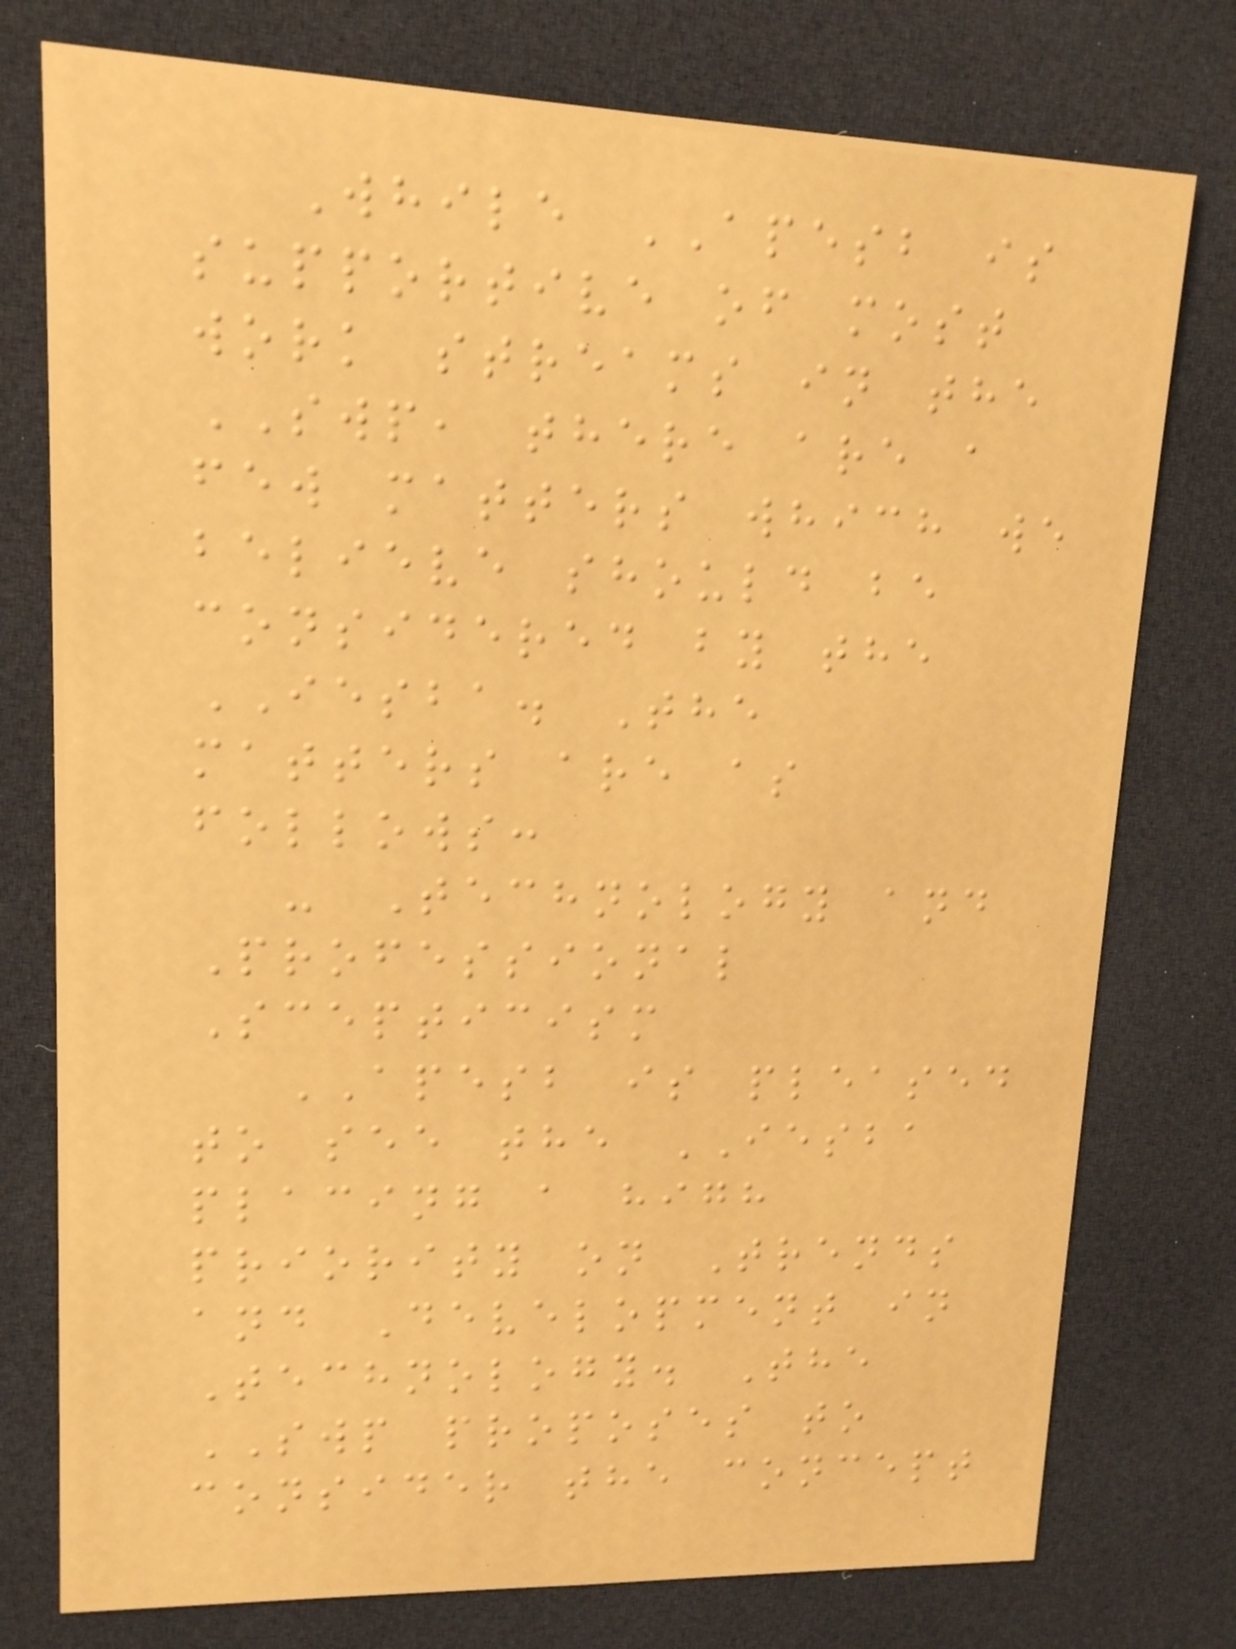While APESB is
supportive of most
work streams in the
SWP, there are a
few matters which we
believe should be
considered by the
IESBA. The
matters are as
follows:
- Technology and
Professional
Scepticism
APESB is pleased
to see the IESBA
placing a high
priority on Trends
and Development in
Technology. The
SWP proposes to
consider the concept
